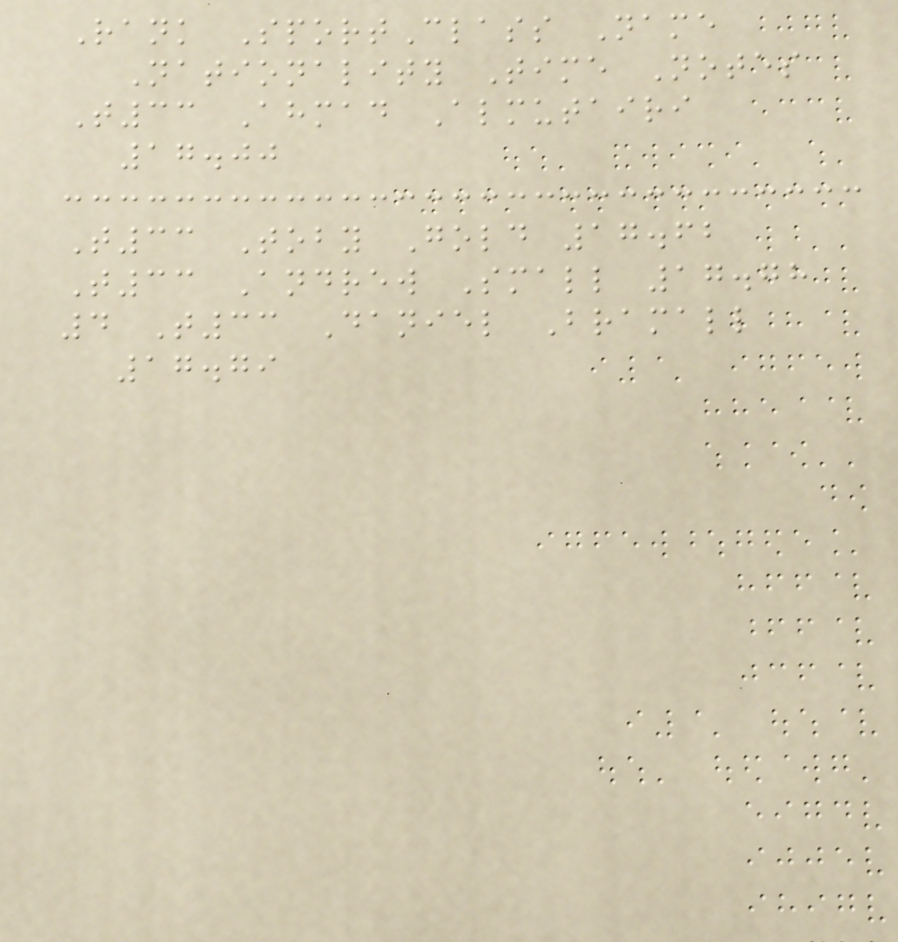Rank SportClass Name
Nationality Time Notes
T33 Ahmad Almutairi
17.00
T33 Toby Gold 17.62
T33 Andrew Small 17.78
4 T33 Daniel Bramall
17.79
